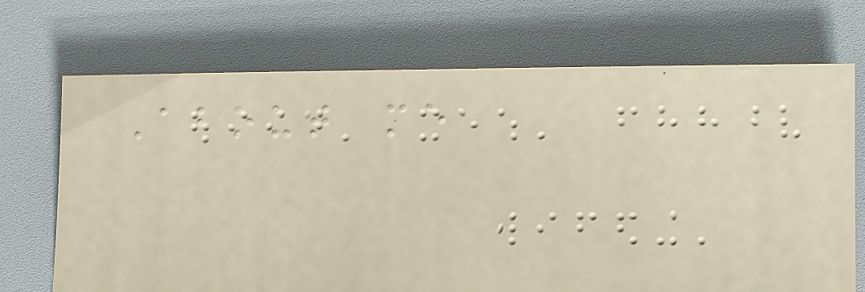About me
